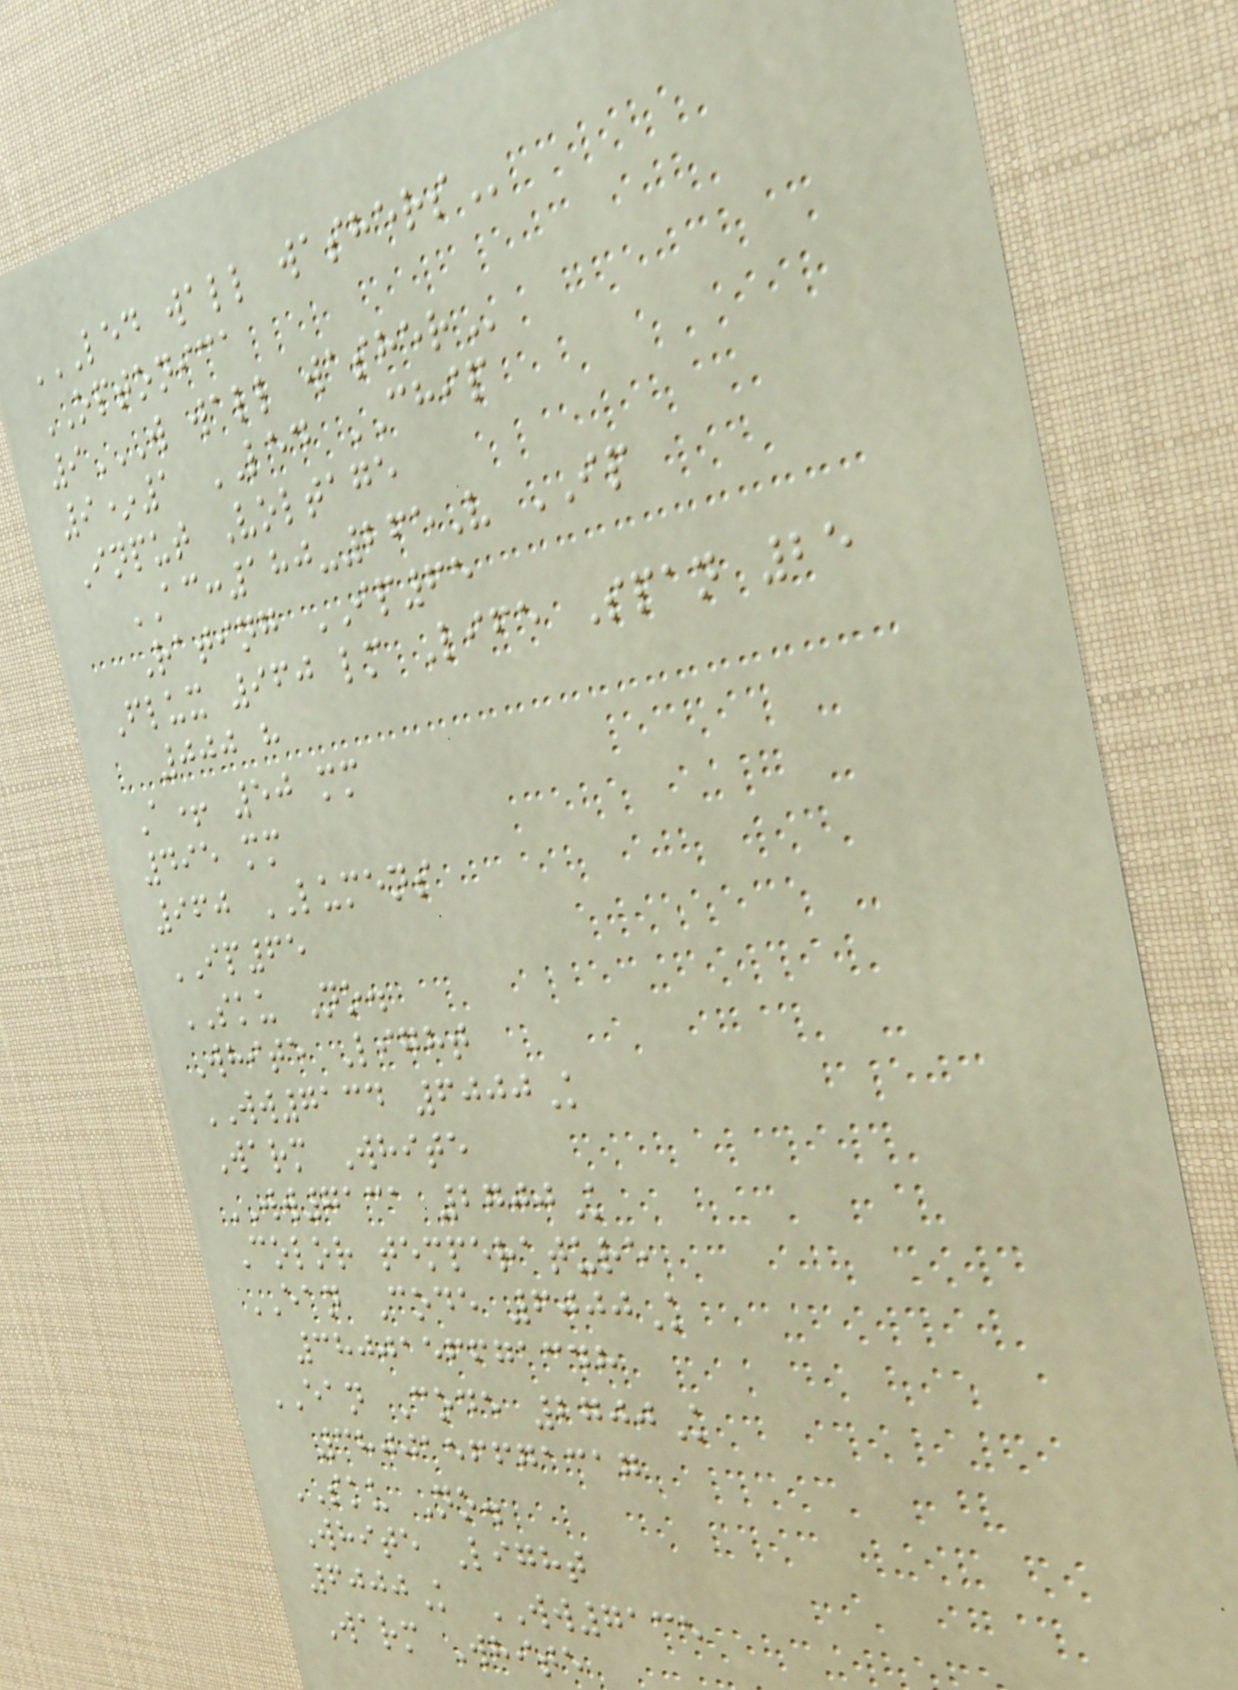LED WALL WASHERS
OPTONICA
9W WALL WASHER
9*1 LED CHIP
Input Voltage
AC:180-265V IP
Rating IP65
Flux 960 lm Life Span 25
000 h
A+ 50 mm
495 mm
960 LUMENS
IP65
SKU No.
White Light
WW7134 6000K
Warm White
WW7131 2700K
Color temperature
EAN Code 6000K
3800156671348
EAN Code 2700K
3800156671317
SKU No.
White Light
6000K WW7135
Warm White
